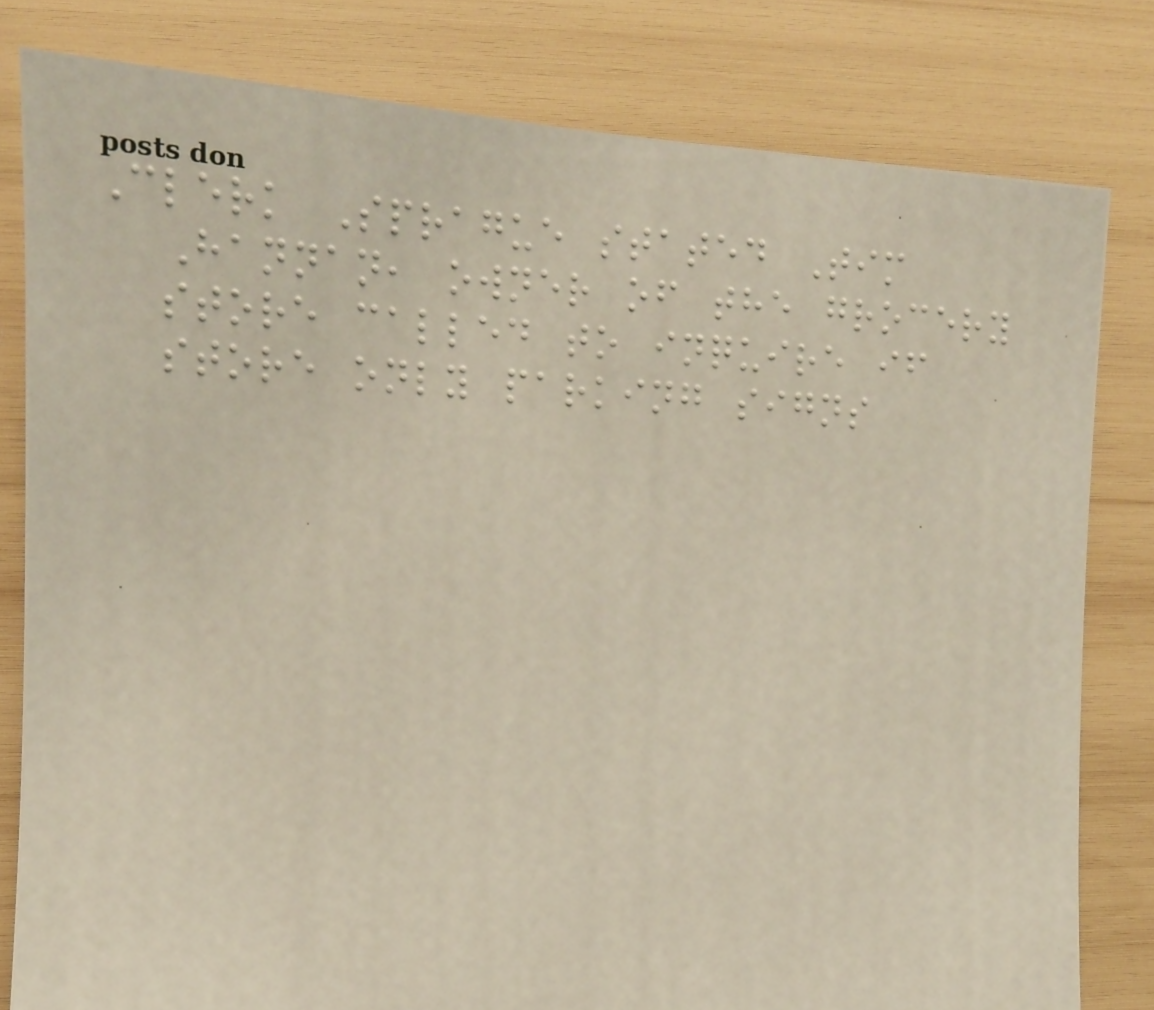Clerk Sprague stated Tim
Hannan, owner of the grocery
store called to inquire if
store only parking signs
